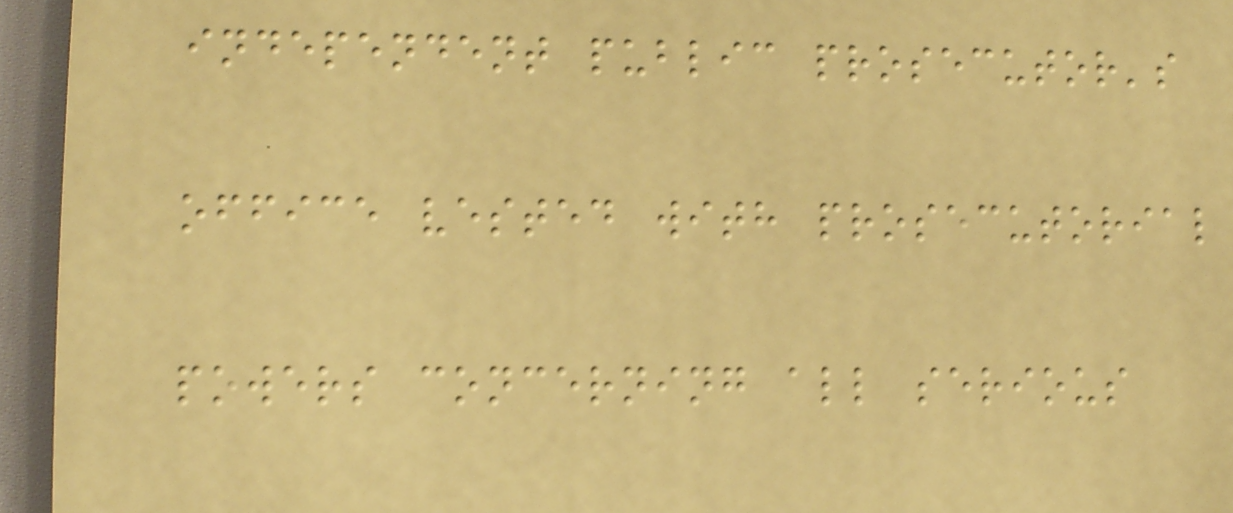independent public prosecutor's
office vested with prosecutorial
powers concerning all serious
